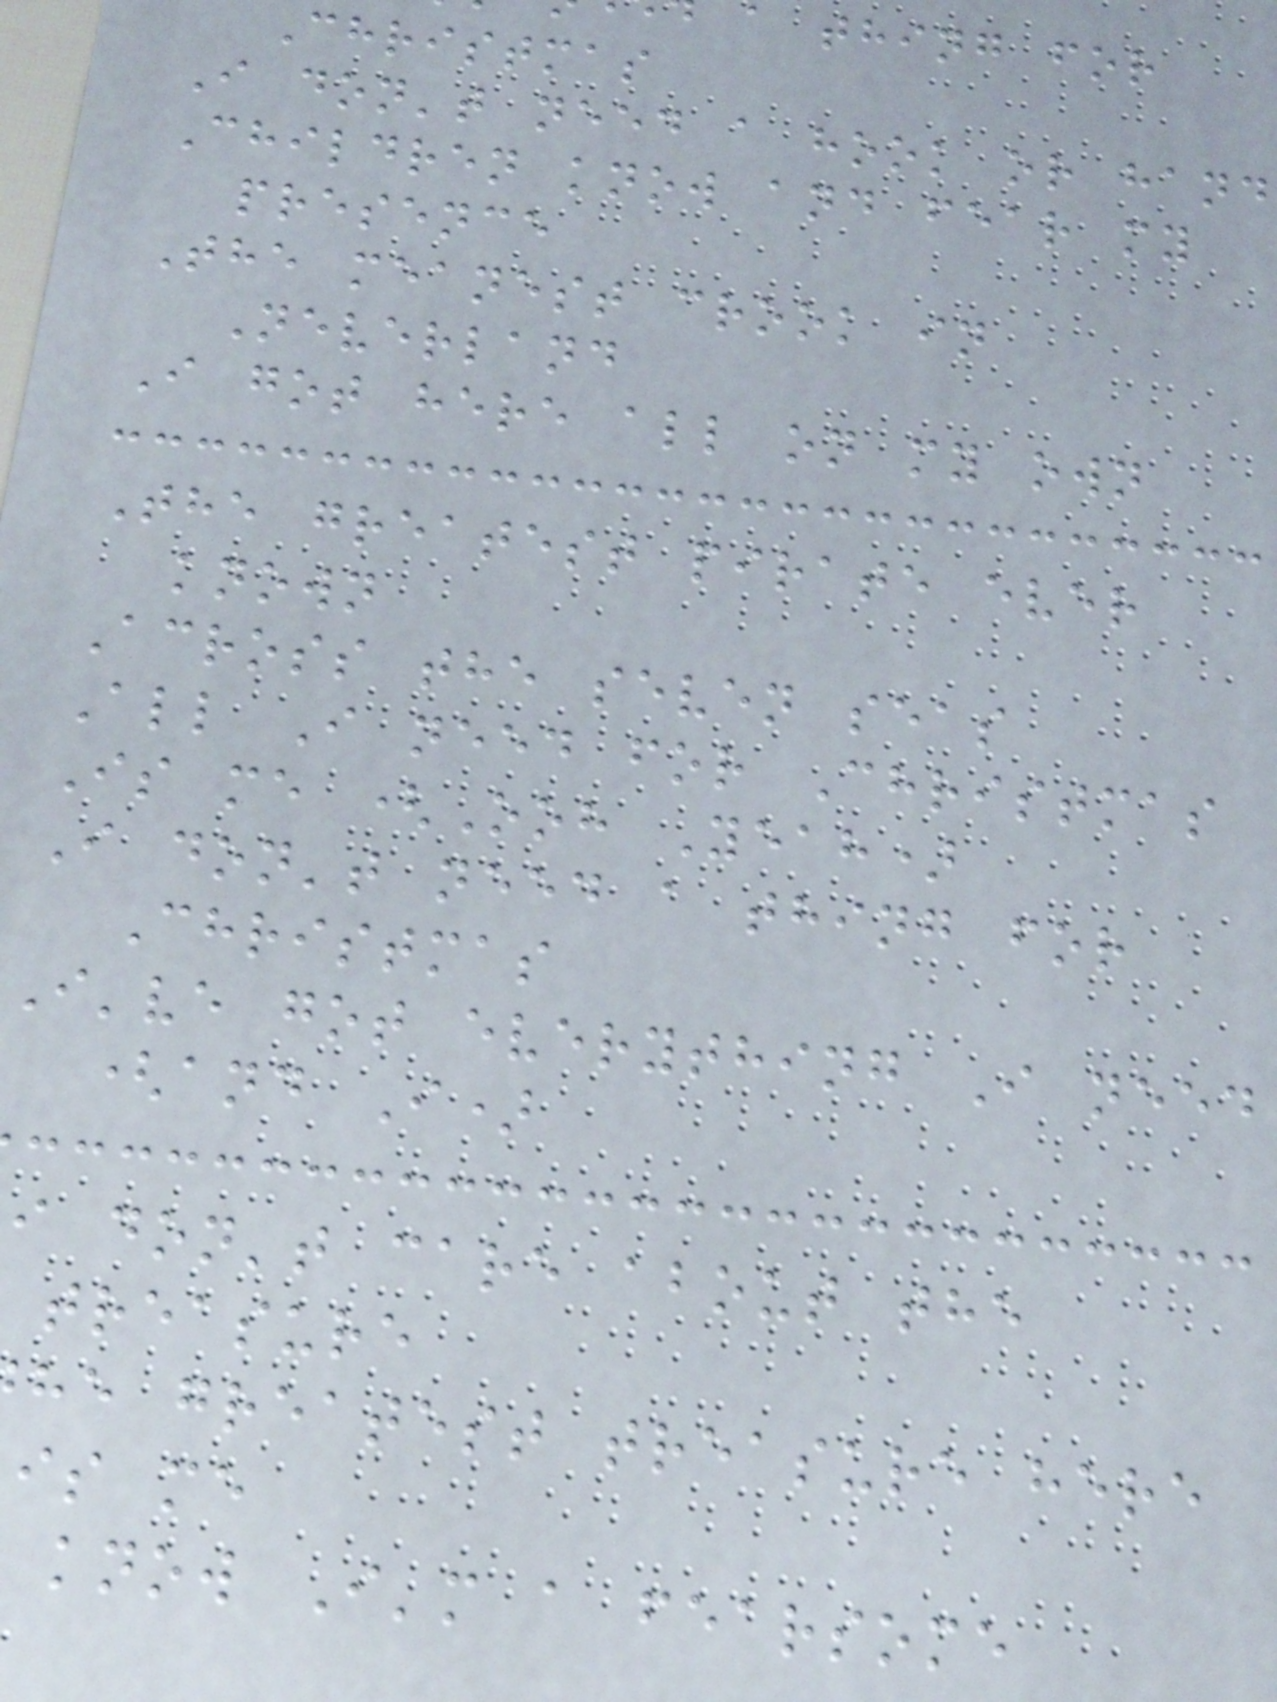a thing for
Christmas
I don't need a hook or hand
Children know and fear my
presence
The meanest crook in
Neverland
I got here all on my own
The greatest pirate ever
known
Across the seven seas
All I need for Christmas
Is me (Ooh Yeah)
I don't need a thing for
Christmas
I've got everything I need
(and I)
i don't care about the
treasure
he greatest treasure here
is me
know I'm a fearsome
